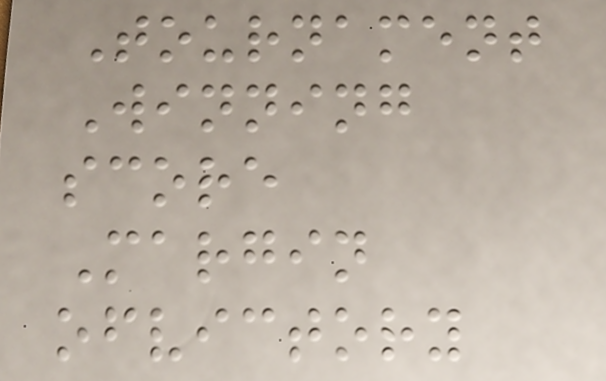Tournament
Winning
score
Margin
ofvictory
